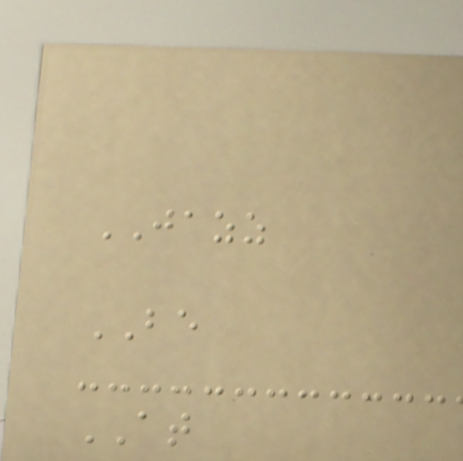JAZZ
BE
AT
